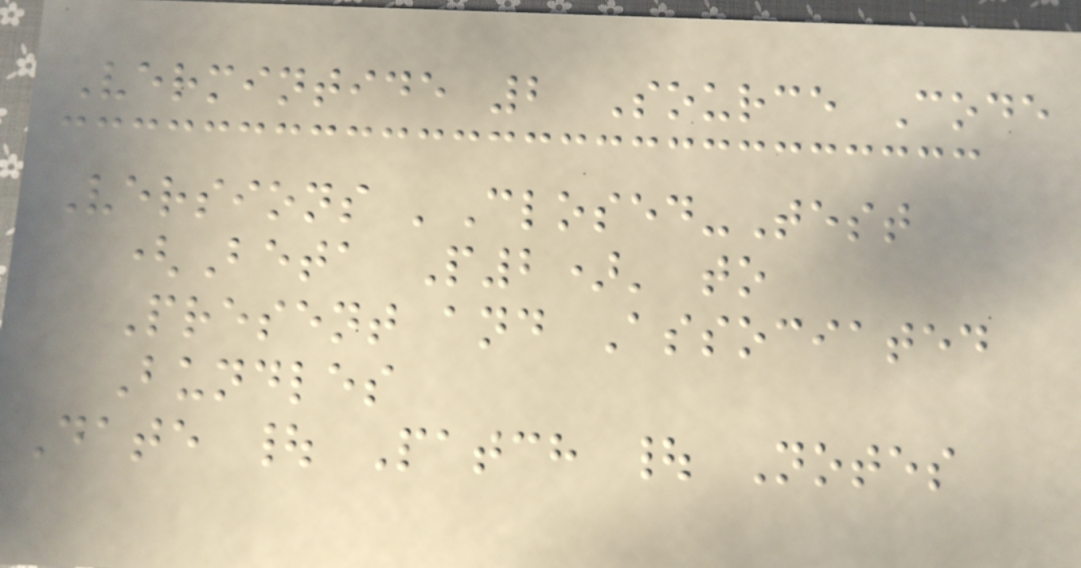Vermintide 2 Source Code
Versions 'Closed-Test
(Beta P2)' to
Present and Associated
Bundles
Date | Patch | Notes
